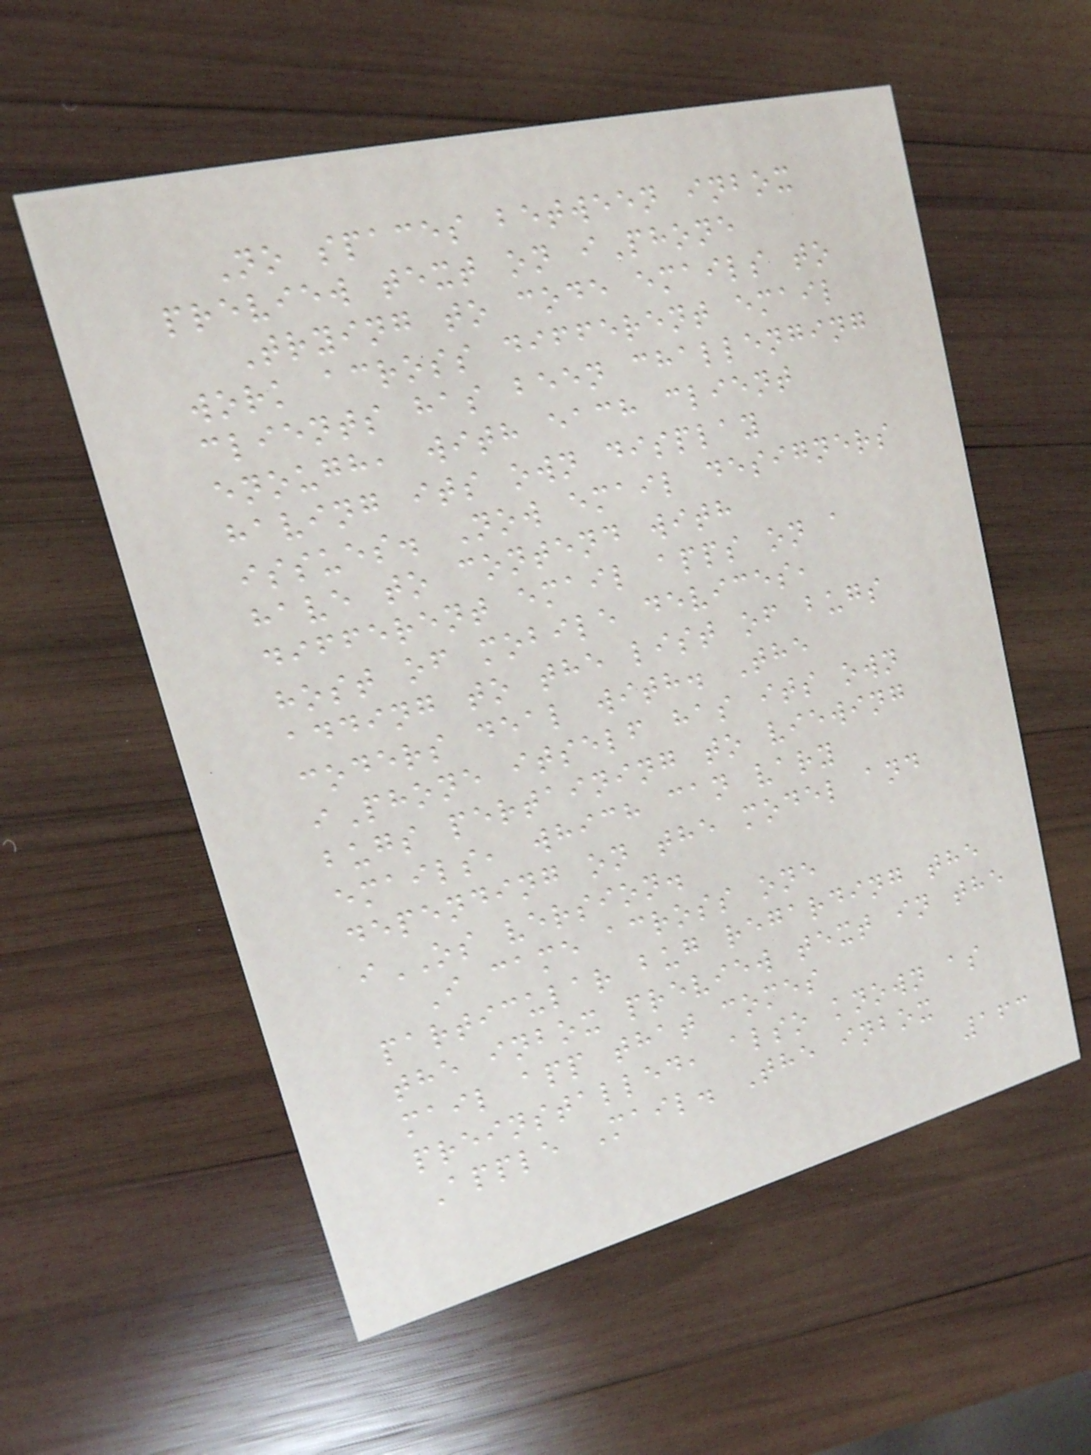No spaces between inbox
preview text on iPhone
Trying to code emails to
work across different email
clients has been challenging
enough, with each client
having its own display
issues. Now email designers
have to contend with
different email apps on a
host of mobile devices,
adding to the list of bugs
coders deal with. The
iPhone itself has its own
bugs pertaining to viewing
emails, which can vary
depending on the model and
iOS version.
I came across one
particular bug regarding the
the inbox preview text in the
mail app that comes
preinstalled, also known as
Apple Mail. The inbox
163
